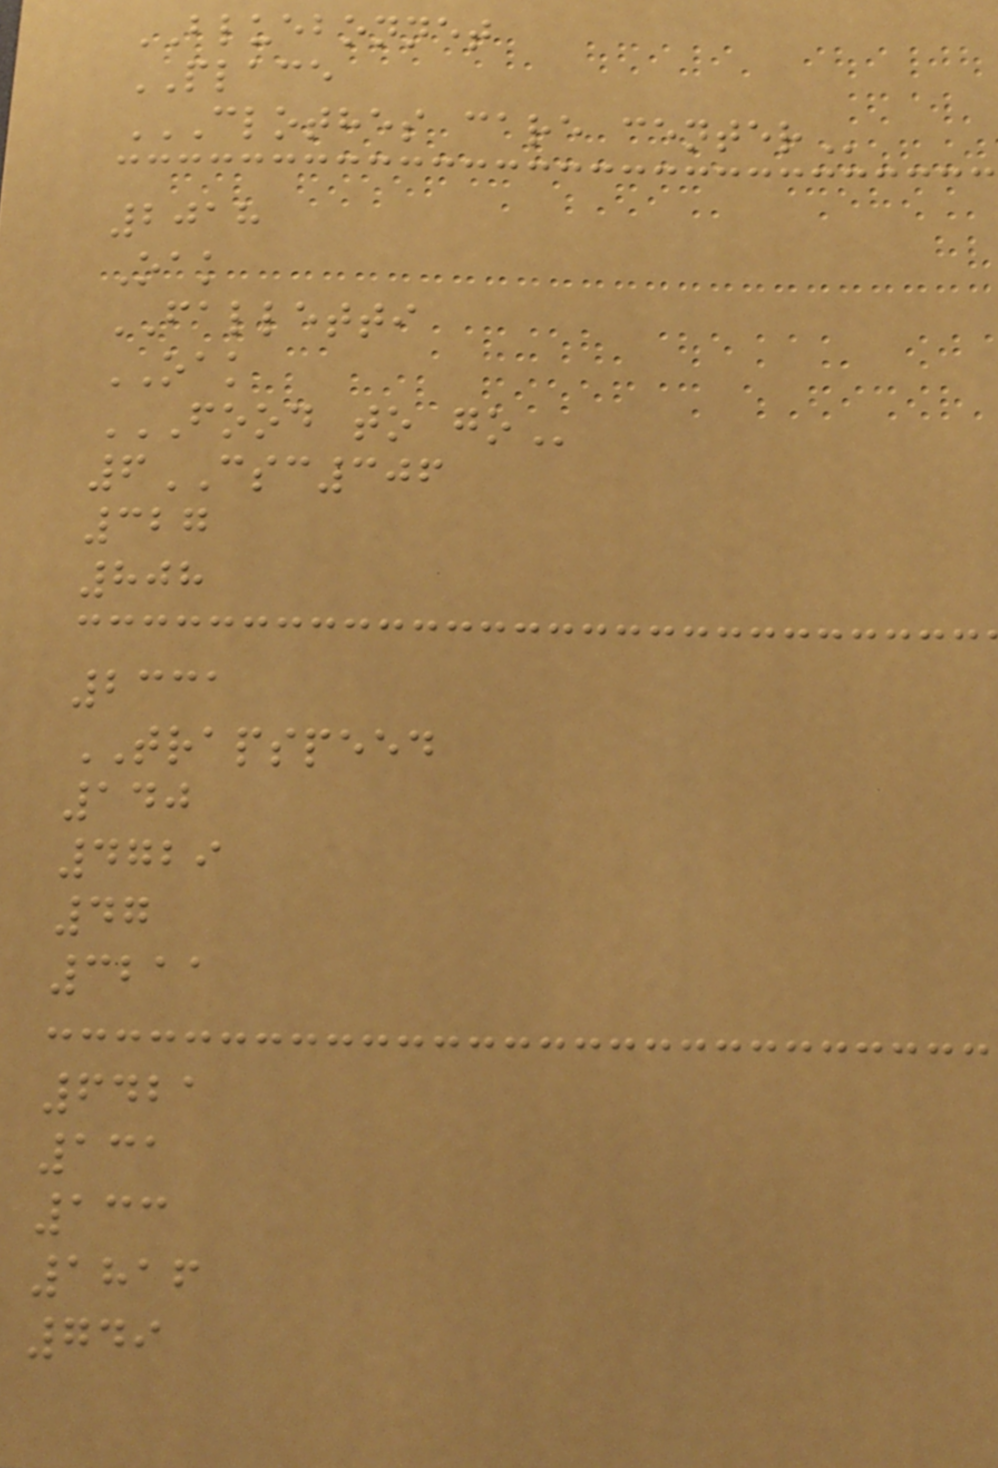BLUEBONNET
PLACE
CLOTHES CARE CENTER
2018
Oak
FALLETTI
OAK
FOOD TO GO
6CSC306
327
808
2331
TRAPSPEED
140
4729
47
3211
6421
131
133
1816
749
